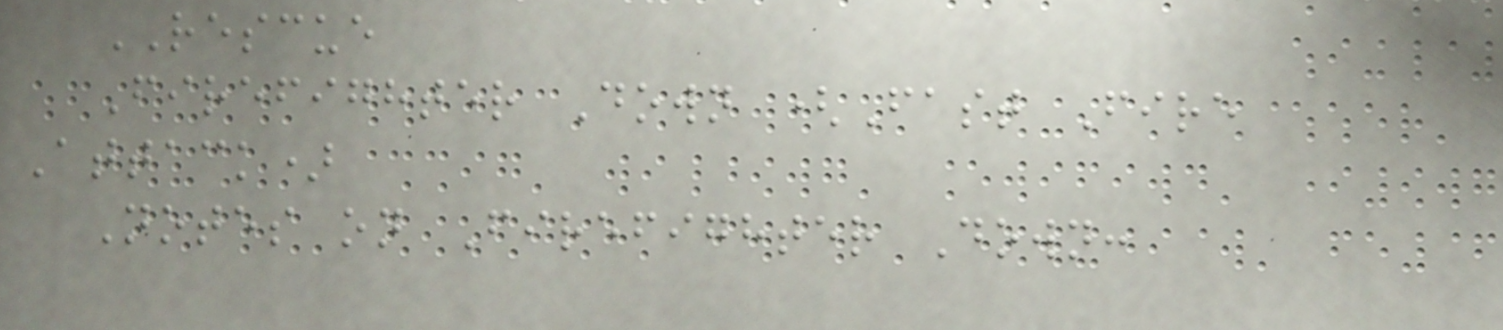RESCUE
Firefighter Down (Fast Fire
Attack)
Notes on Firefighter Down:
